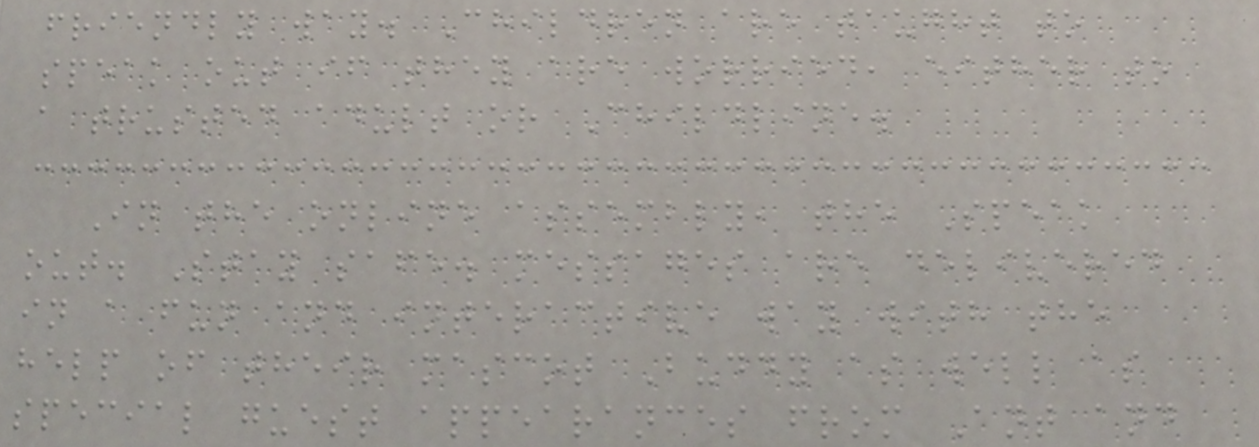friendly way. Children are taught to
speak out if they are worried, either to
a trusted adult or Childline.
In the online assembly, the Speak
out. Stay safe. messages are delivered
in a fun and interactive way with the
help of their mascot Buddy as well as
special guest appearances from Ant and
